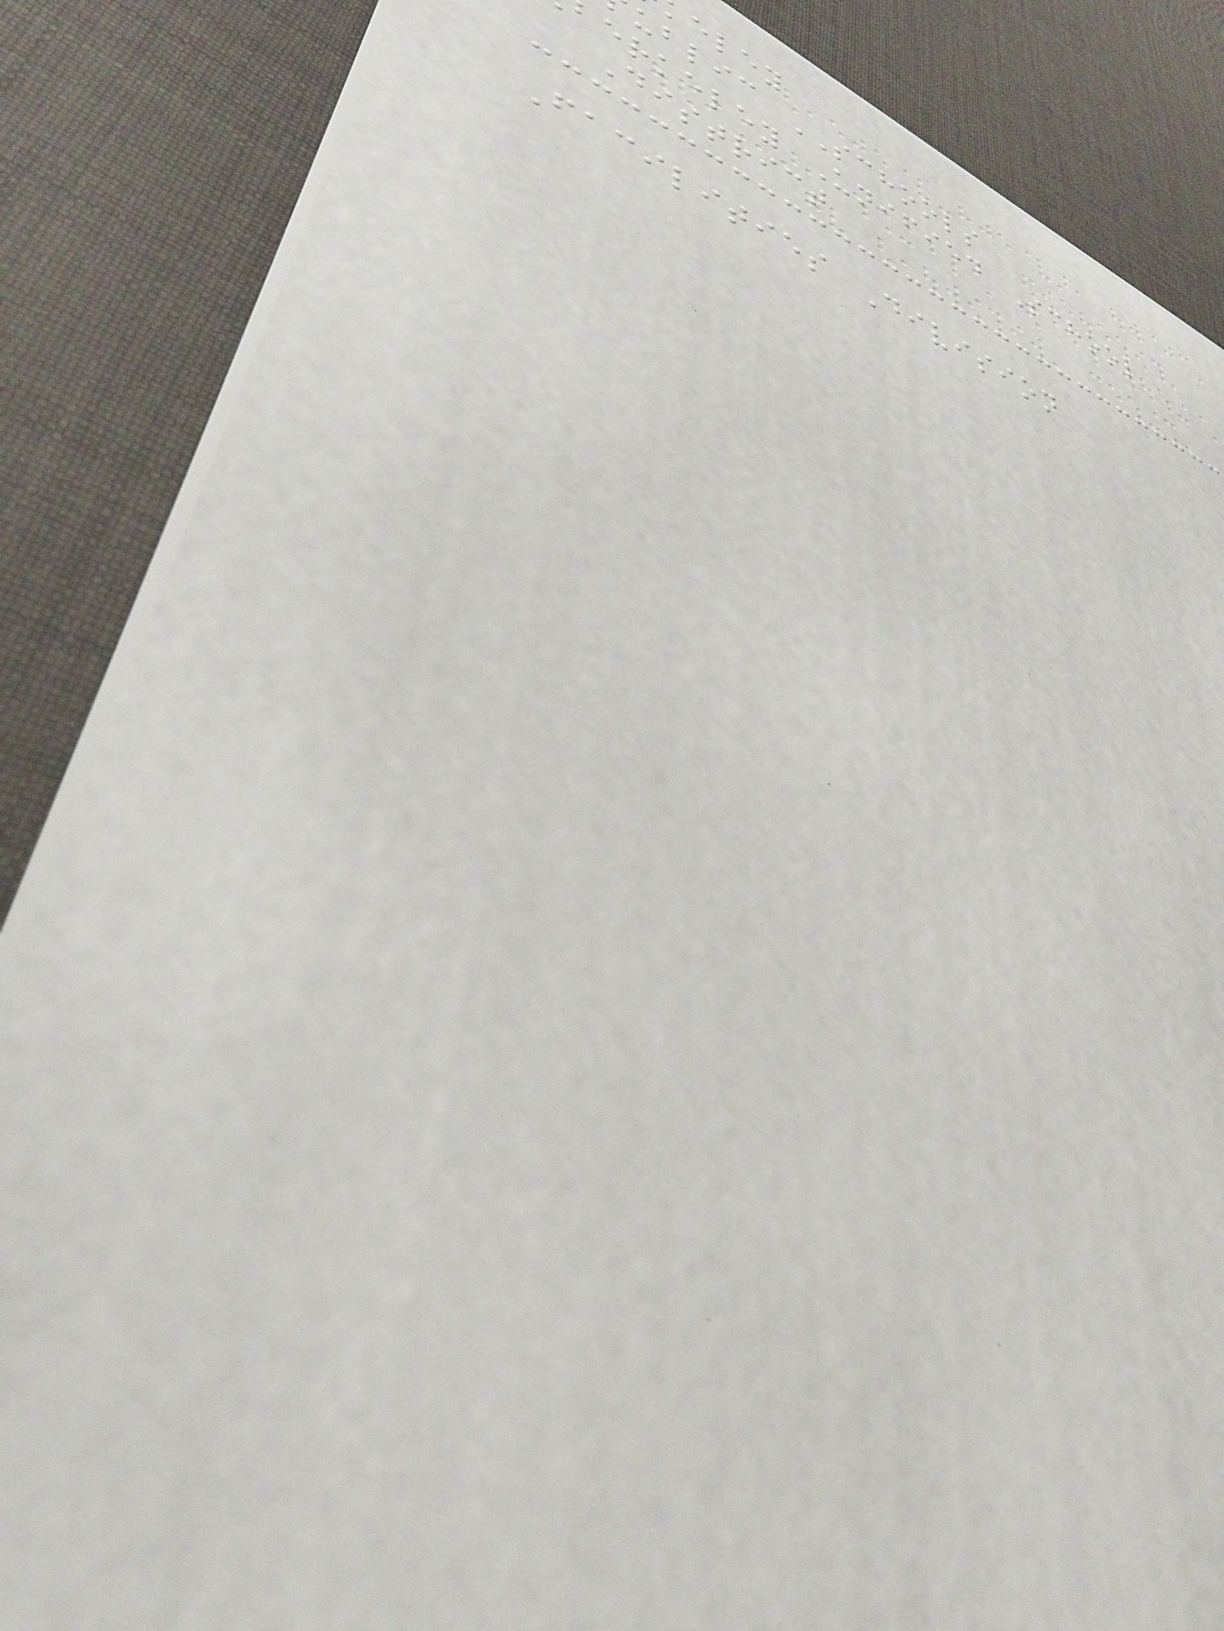eley
ublic SCHOOLS
erkeley Unified School
District
Facilities Division
